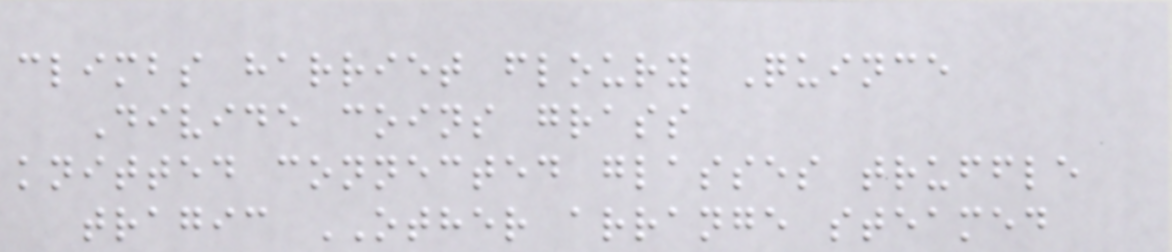climbs harriet floury Quince
Divide coins grass
knitted connected glasses truffle
tragic OTHER arrange steamed
